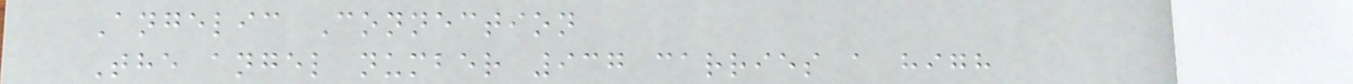Angelic Connection
The angel number 937 carries a high
